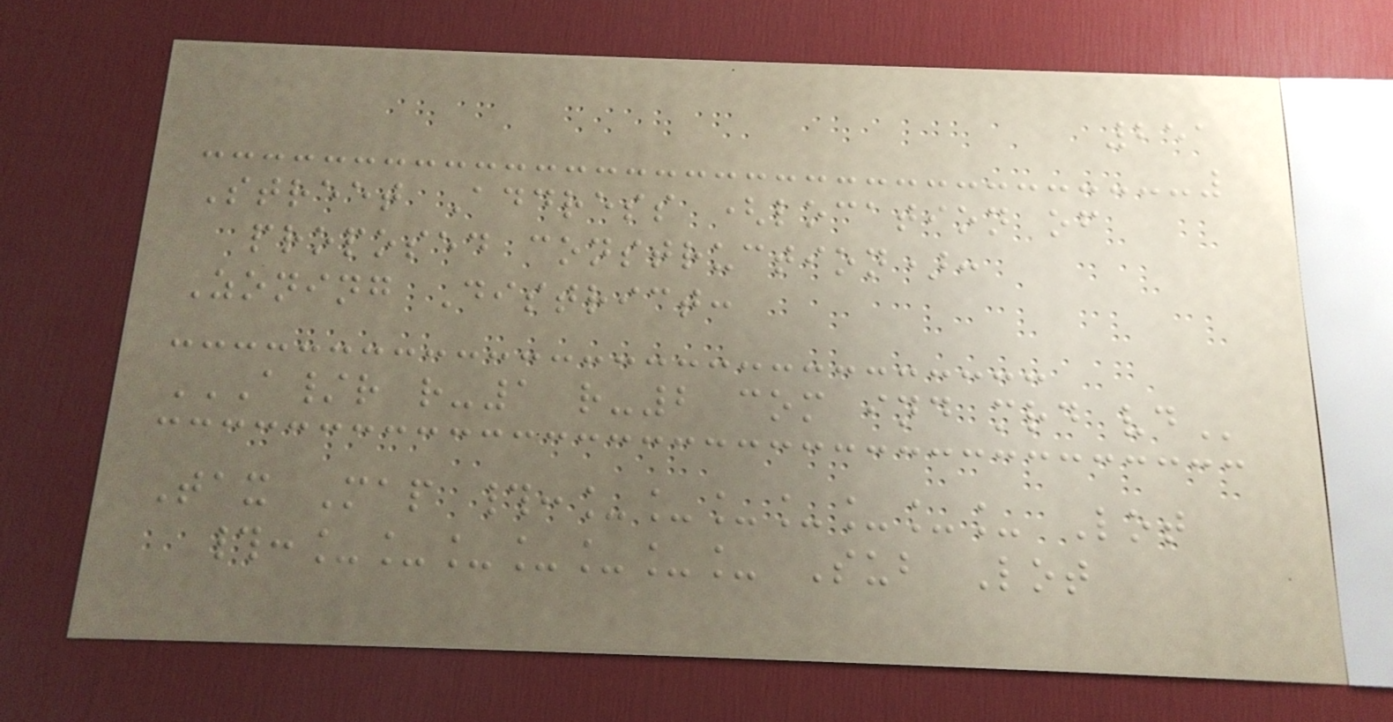251
Street Address (location of
proposed construction):
Zoning District:
A/R R-1 R-2 COM IND MRD VD
Tax Map #:_______ Lot
#:_______ Sub Lot
